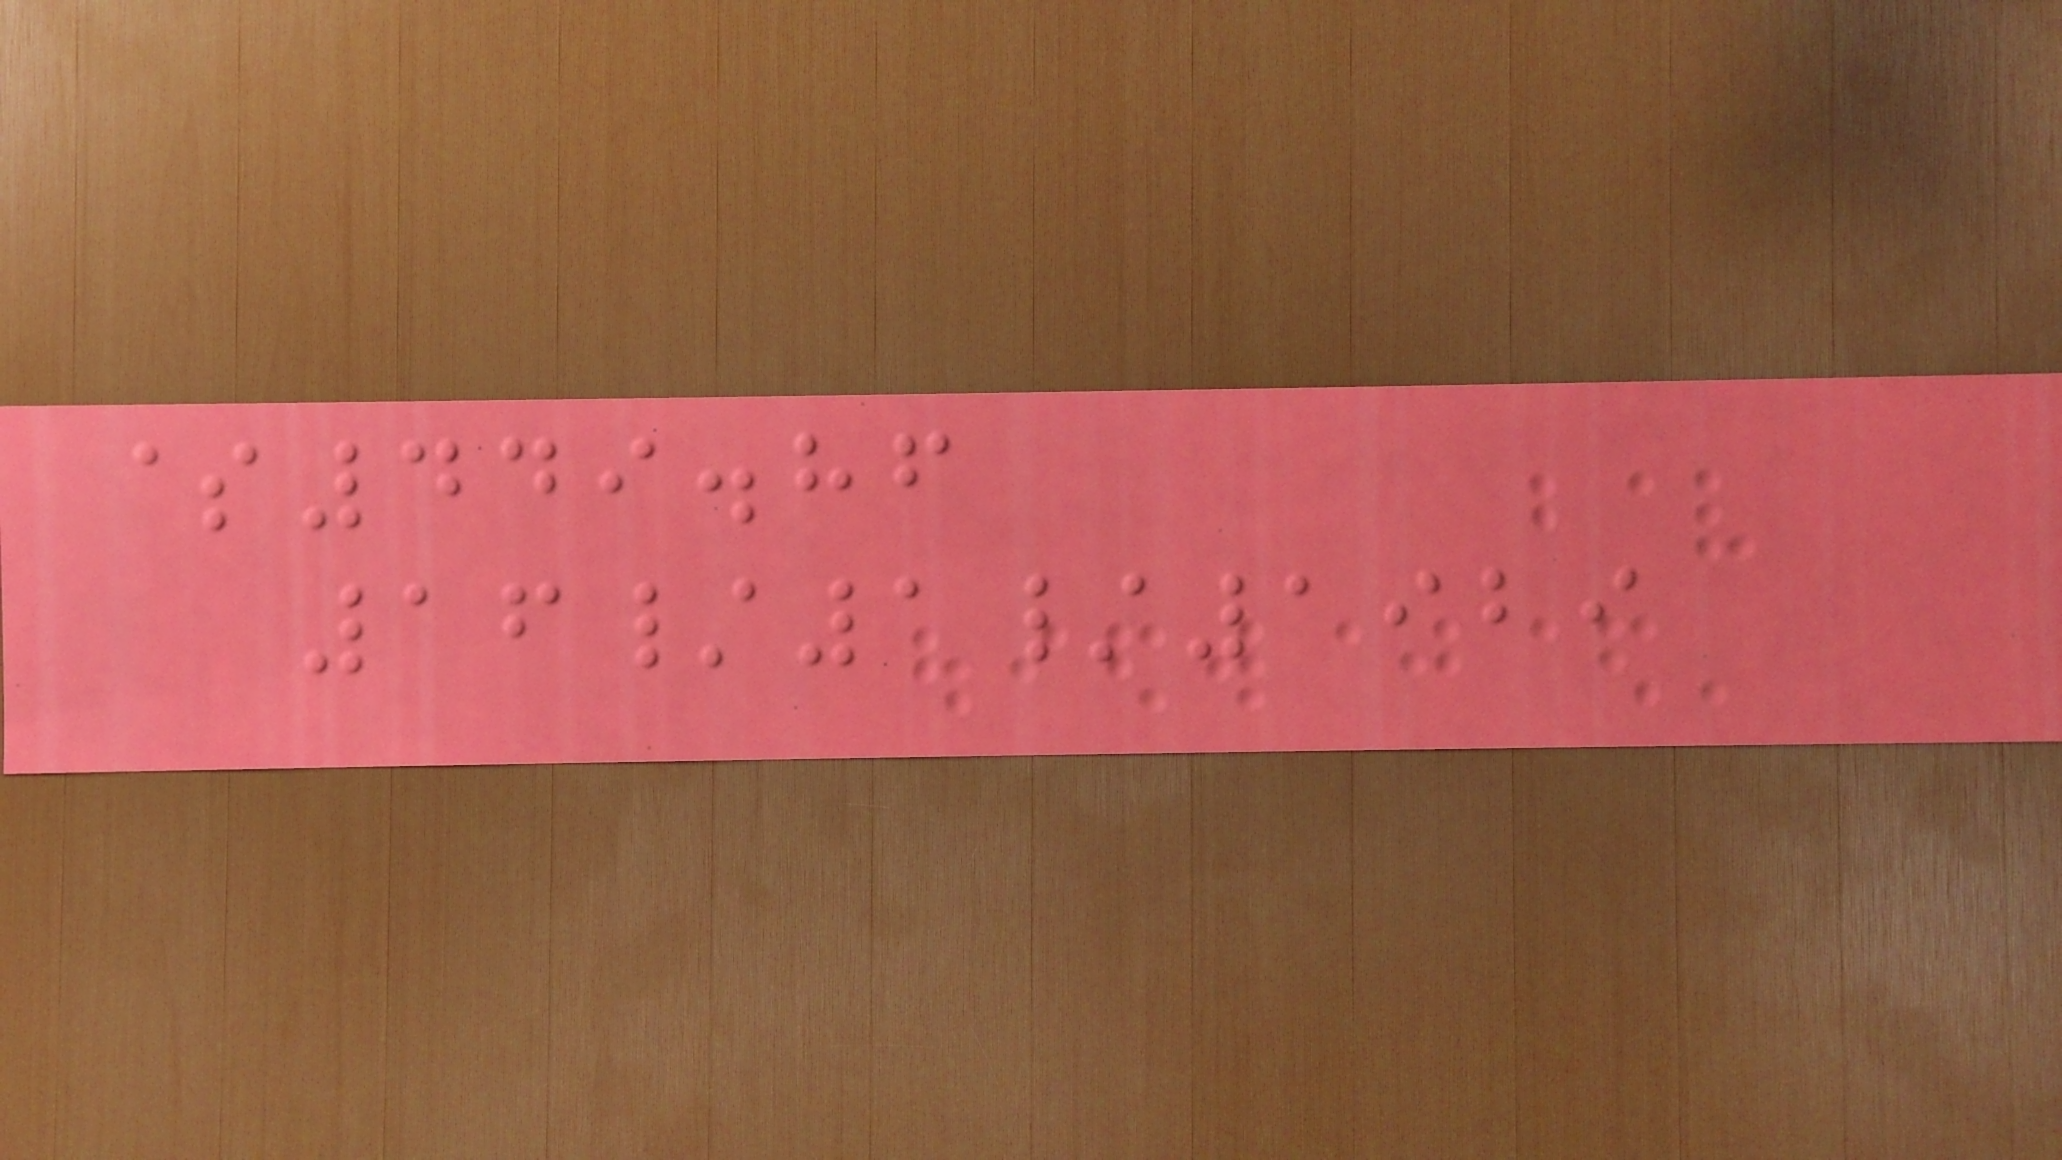$449.86
16/1/1929
